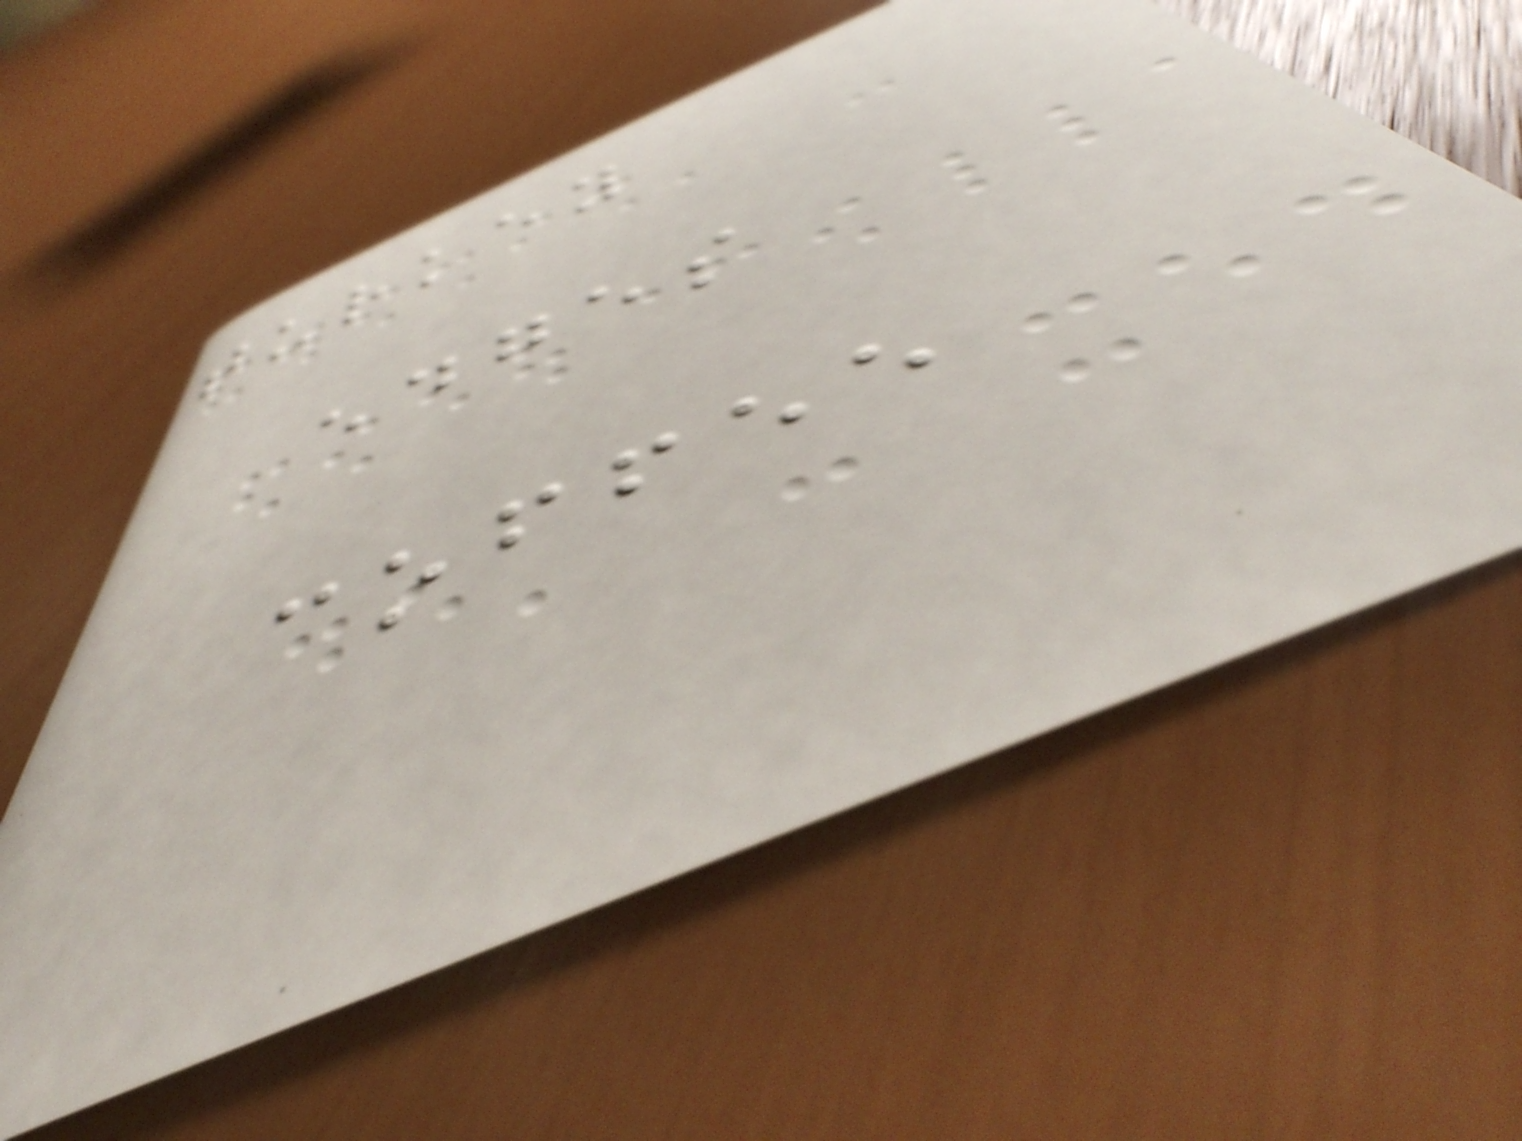turkey
edges
coffee
